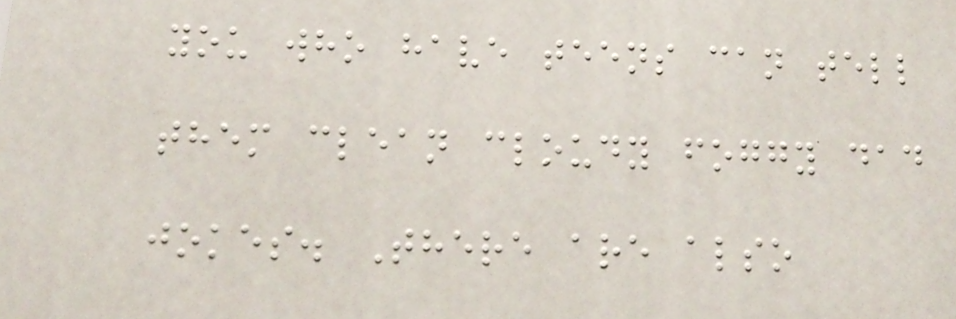you who have teens can tell
them clean cloudy foggy dad
jokes. There are also
